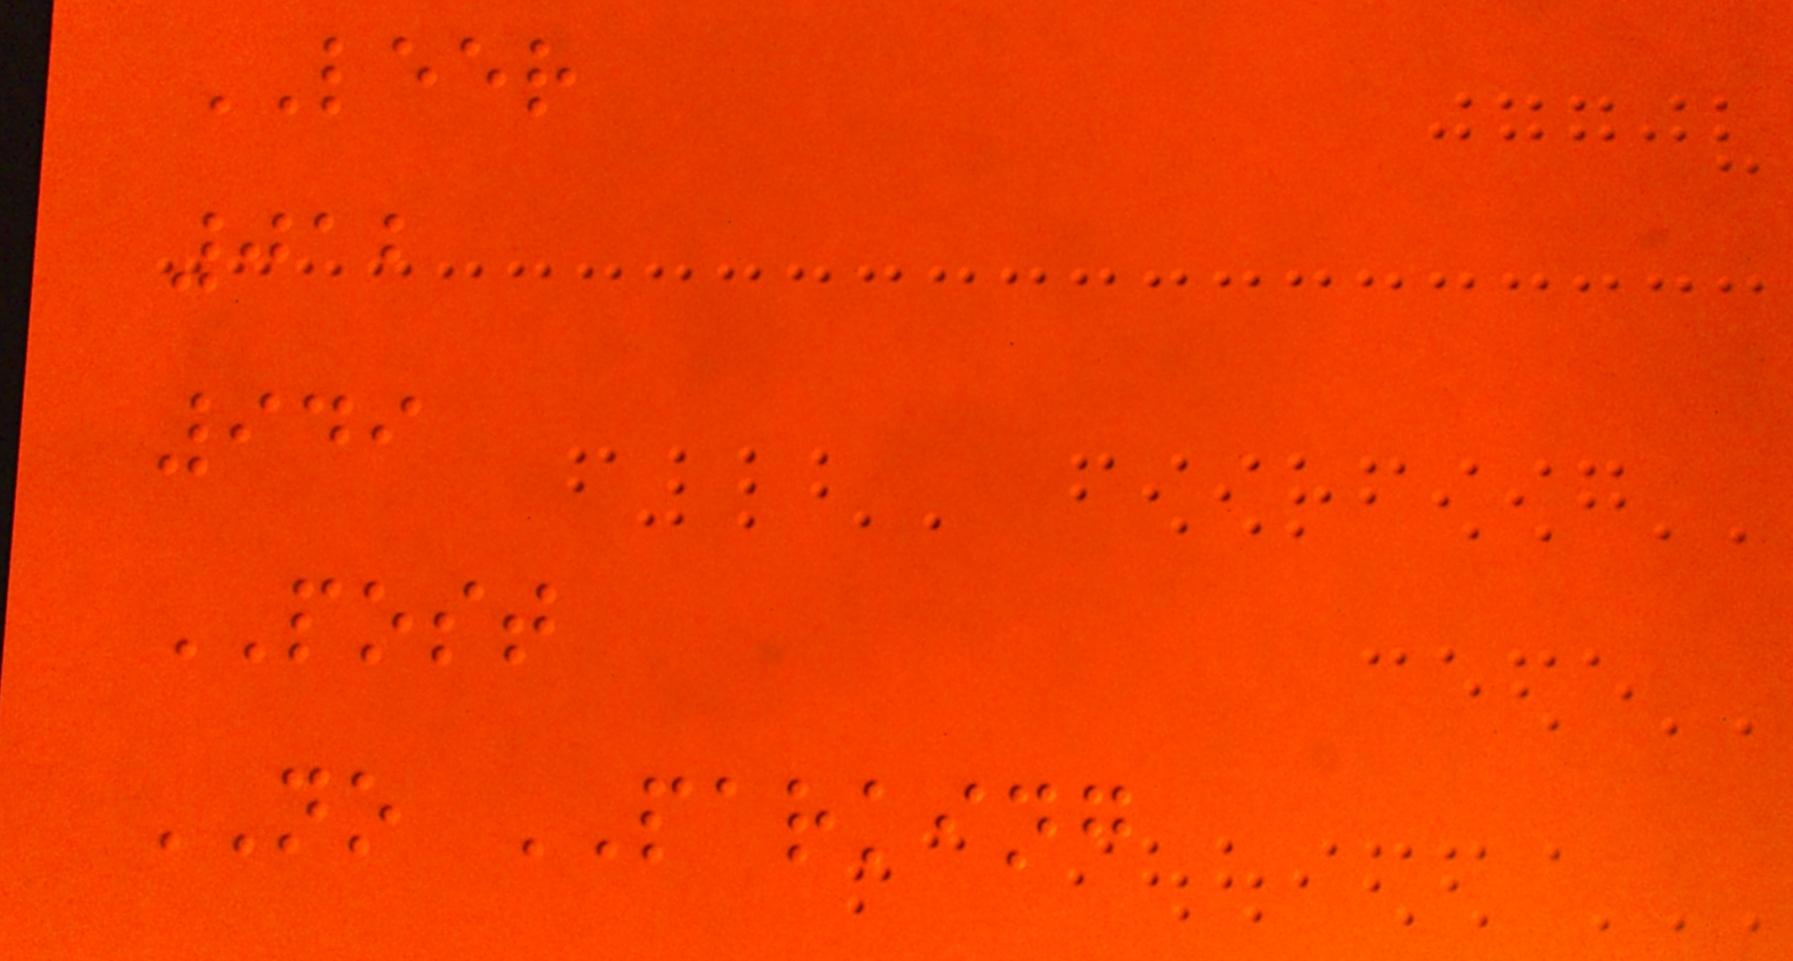LEER
012
949
POST
NO PARKING
